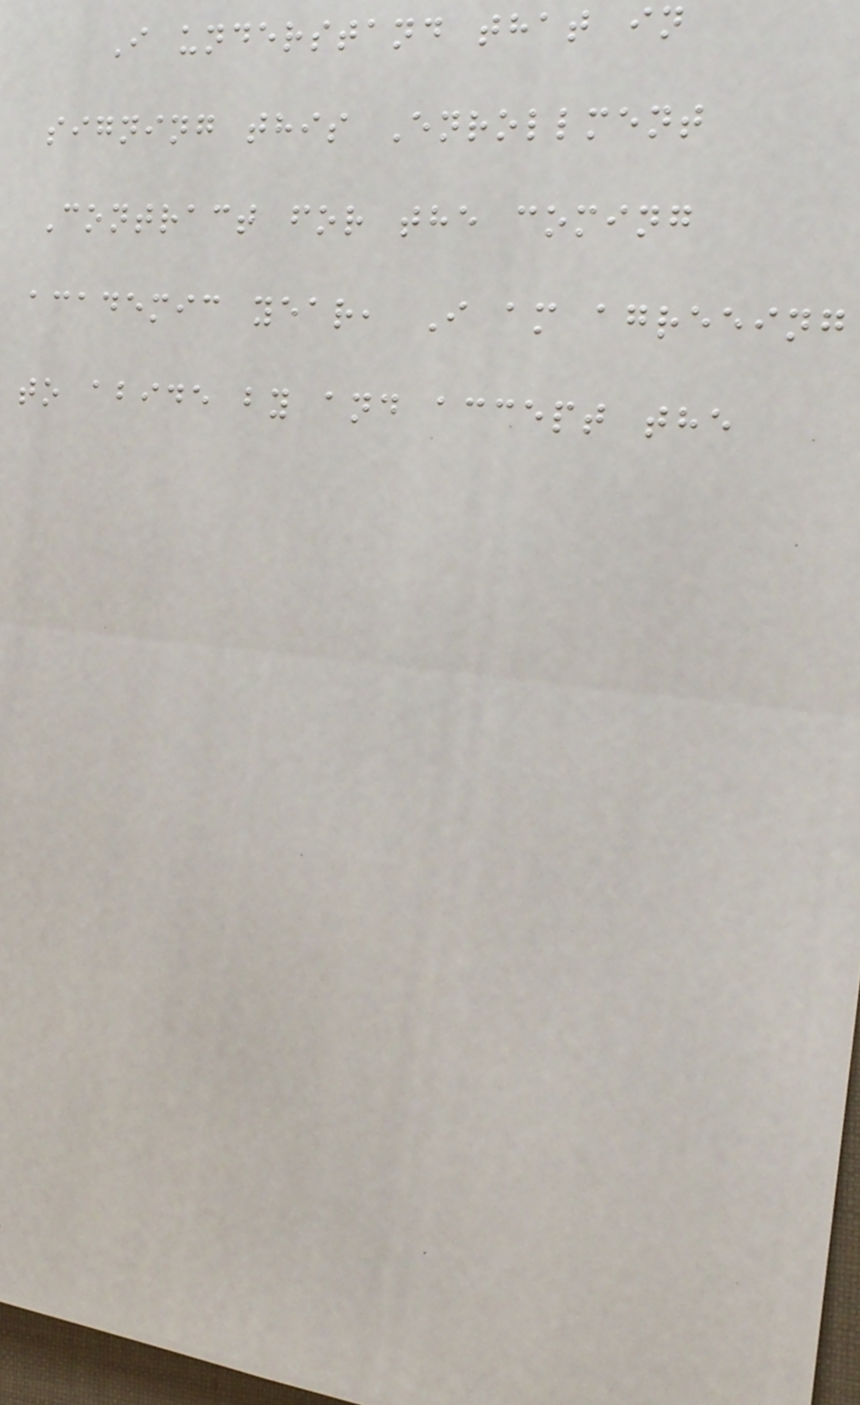I understand that in
signing this Enrollment
Contract for the coming
academic year, I am agreeing
to abide by and accept the
